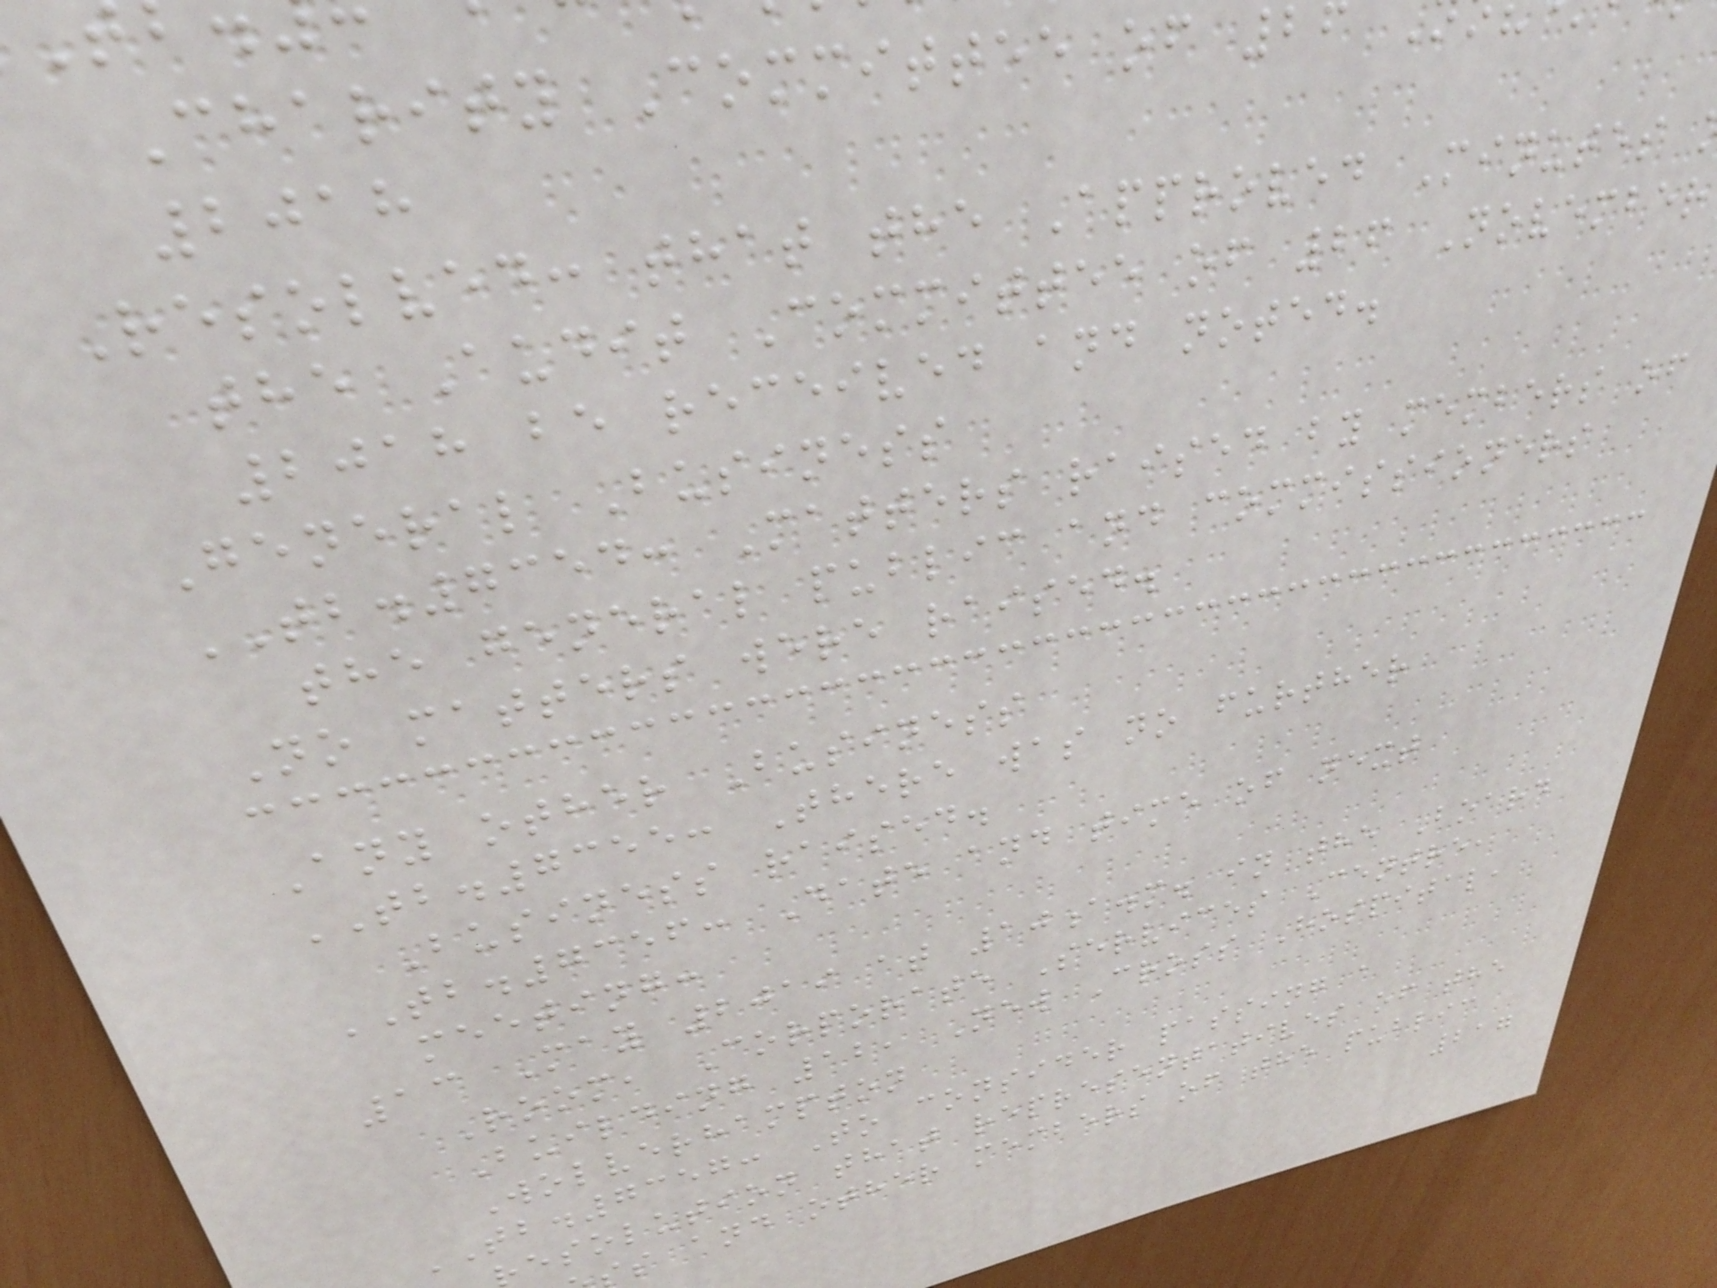Charity Committee of 26
2018
Resolved: that the Approved Minutes
the Audit Committee of 26 November
2018 be received and noted.
General Business
TB.7354: Matters raised by members of
the general public and commissioners
No matters were raised.
Any other Business
TB.7355: There was no further
Business raised.
TB.7356: Date and time of next
meeting:
13 May 2019 at 10a.m. in the Board
Room, Corporate Services Centre,
Building 12, New Cross Hospital,
Wolverhampton
TB.7357: To consider passing a
esolution that representatives of the
s and other members of the public
217
